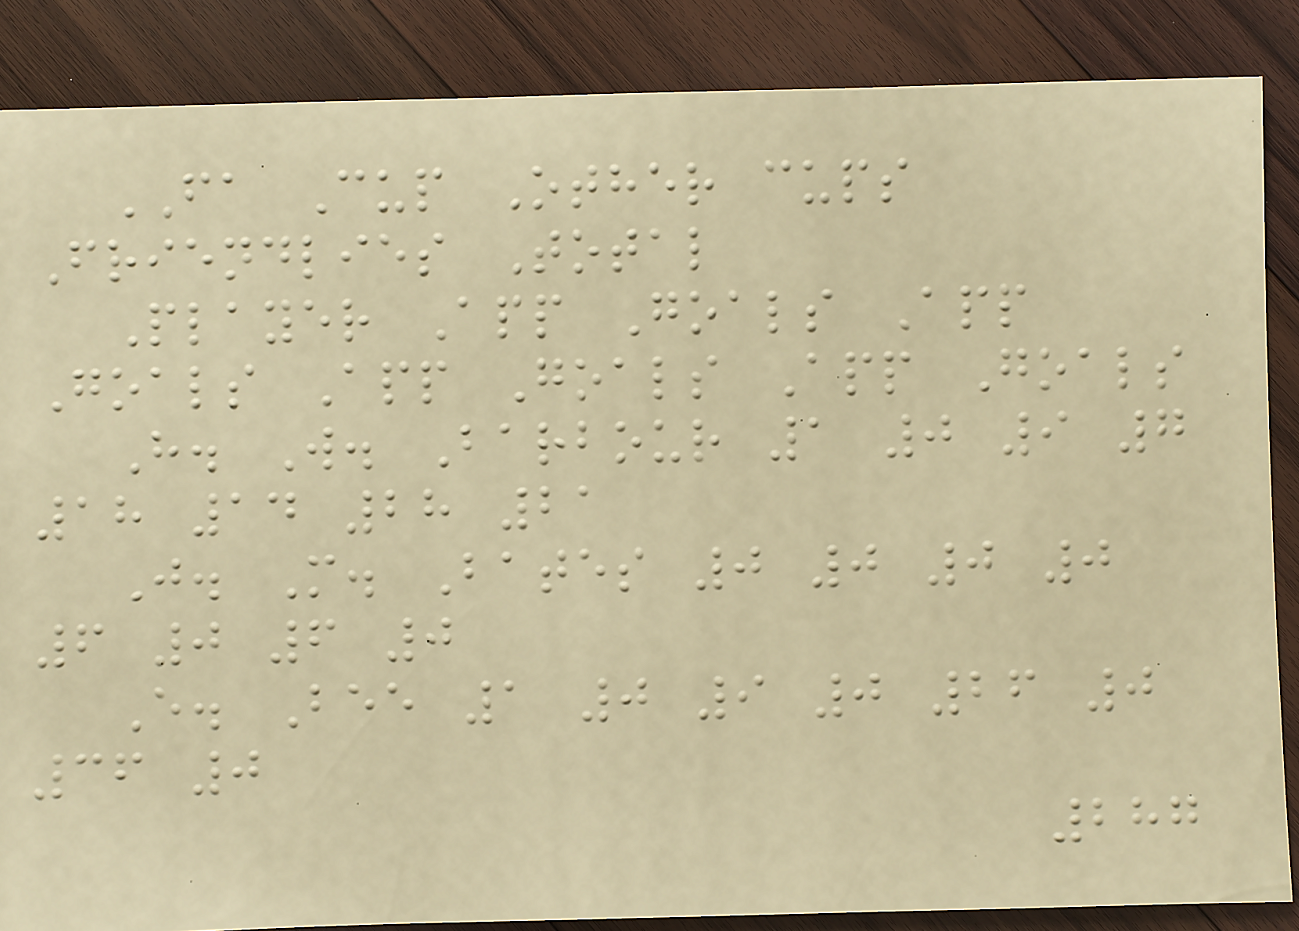FA Cup Other cups
Friendlies Total
Player App Goals App
Goals App Goals App Goals
H. W. Barbour 1 0 9 7
18 14 28 21
J. M. Bates 0 0 0 0
6 0 6 0
E. Bee 1 0 9 0 26 0
36 0
287
